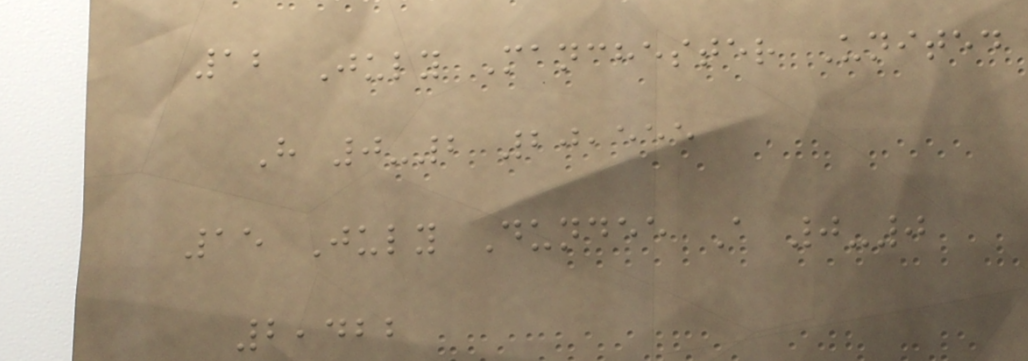12 July Manchester United
H 0-2 20,555
15 July Dundee A 0-0
2,422
